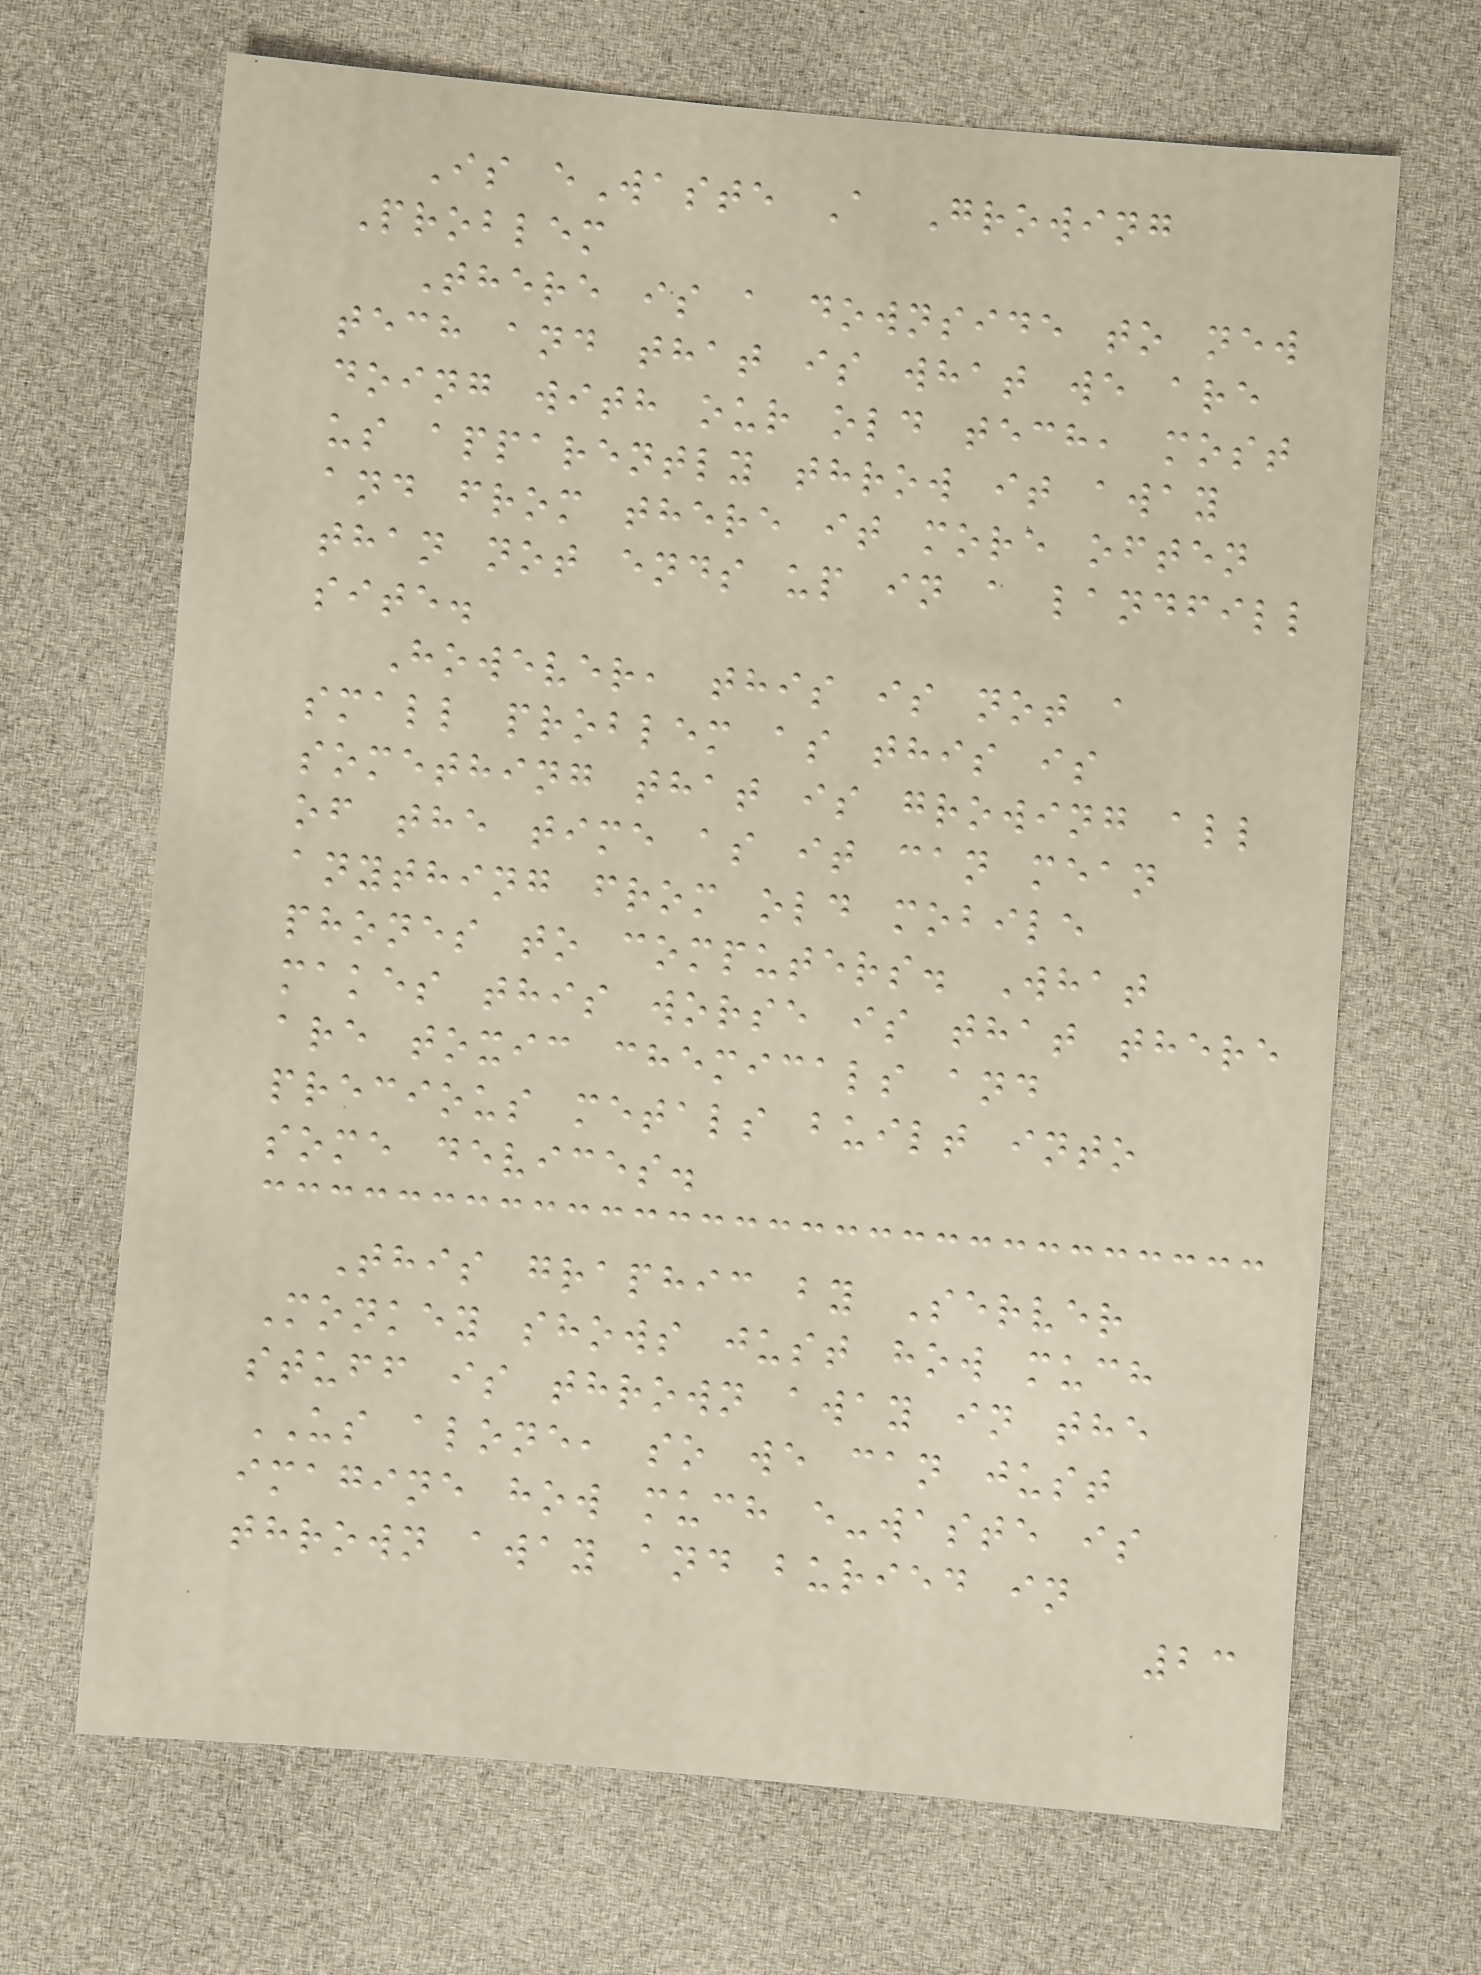Is eWaste A Growing
Problem
There is a downside to new
tech and that is what we are
doing with our old tech, most
us apparently throw it away
and from there it more often
than not ends up in a landfill
site.
However, this is not a
small problem as this is
something that is growing all
of the time as it can mean
anything from old mobile
phones to computers. What
makes this worse is that there
are toxic chemicals and
precious metals built into
some devices.
This graphic by Server
Monkey shows just how much
stuff is thrown away in the
US alone, so we can just
imagine how much e-waste is
thrown away and buried in
23
